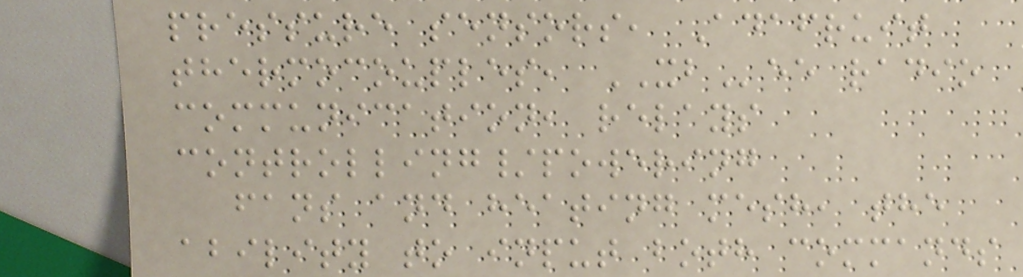pressure sensors, Adafruit
thermocouples, XBee radio
communication, relays
controlling/powering
fans and heating mesh, the
ability to input both commands
